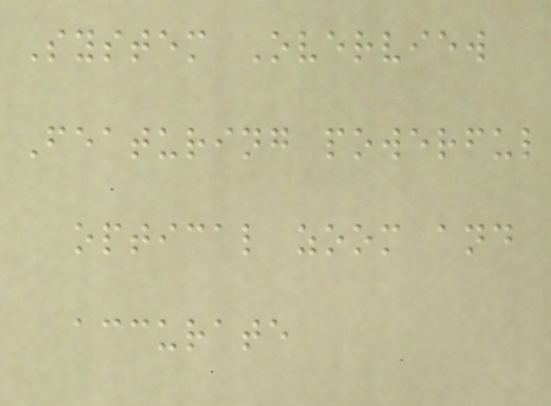System Overview
Featuring powerful
optical zoom and
accurate
